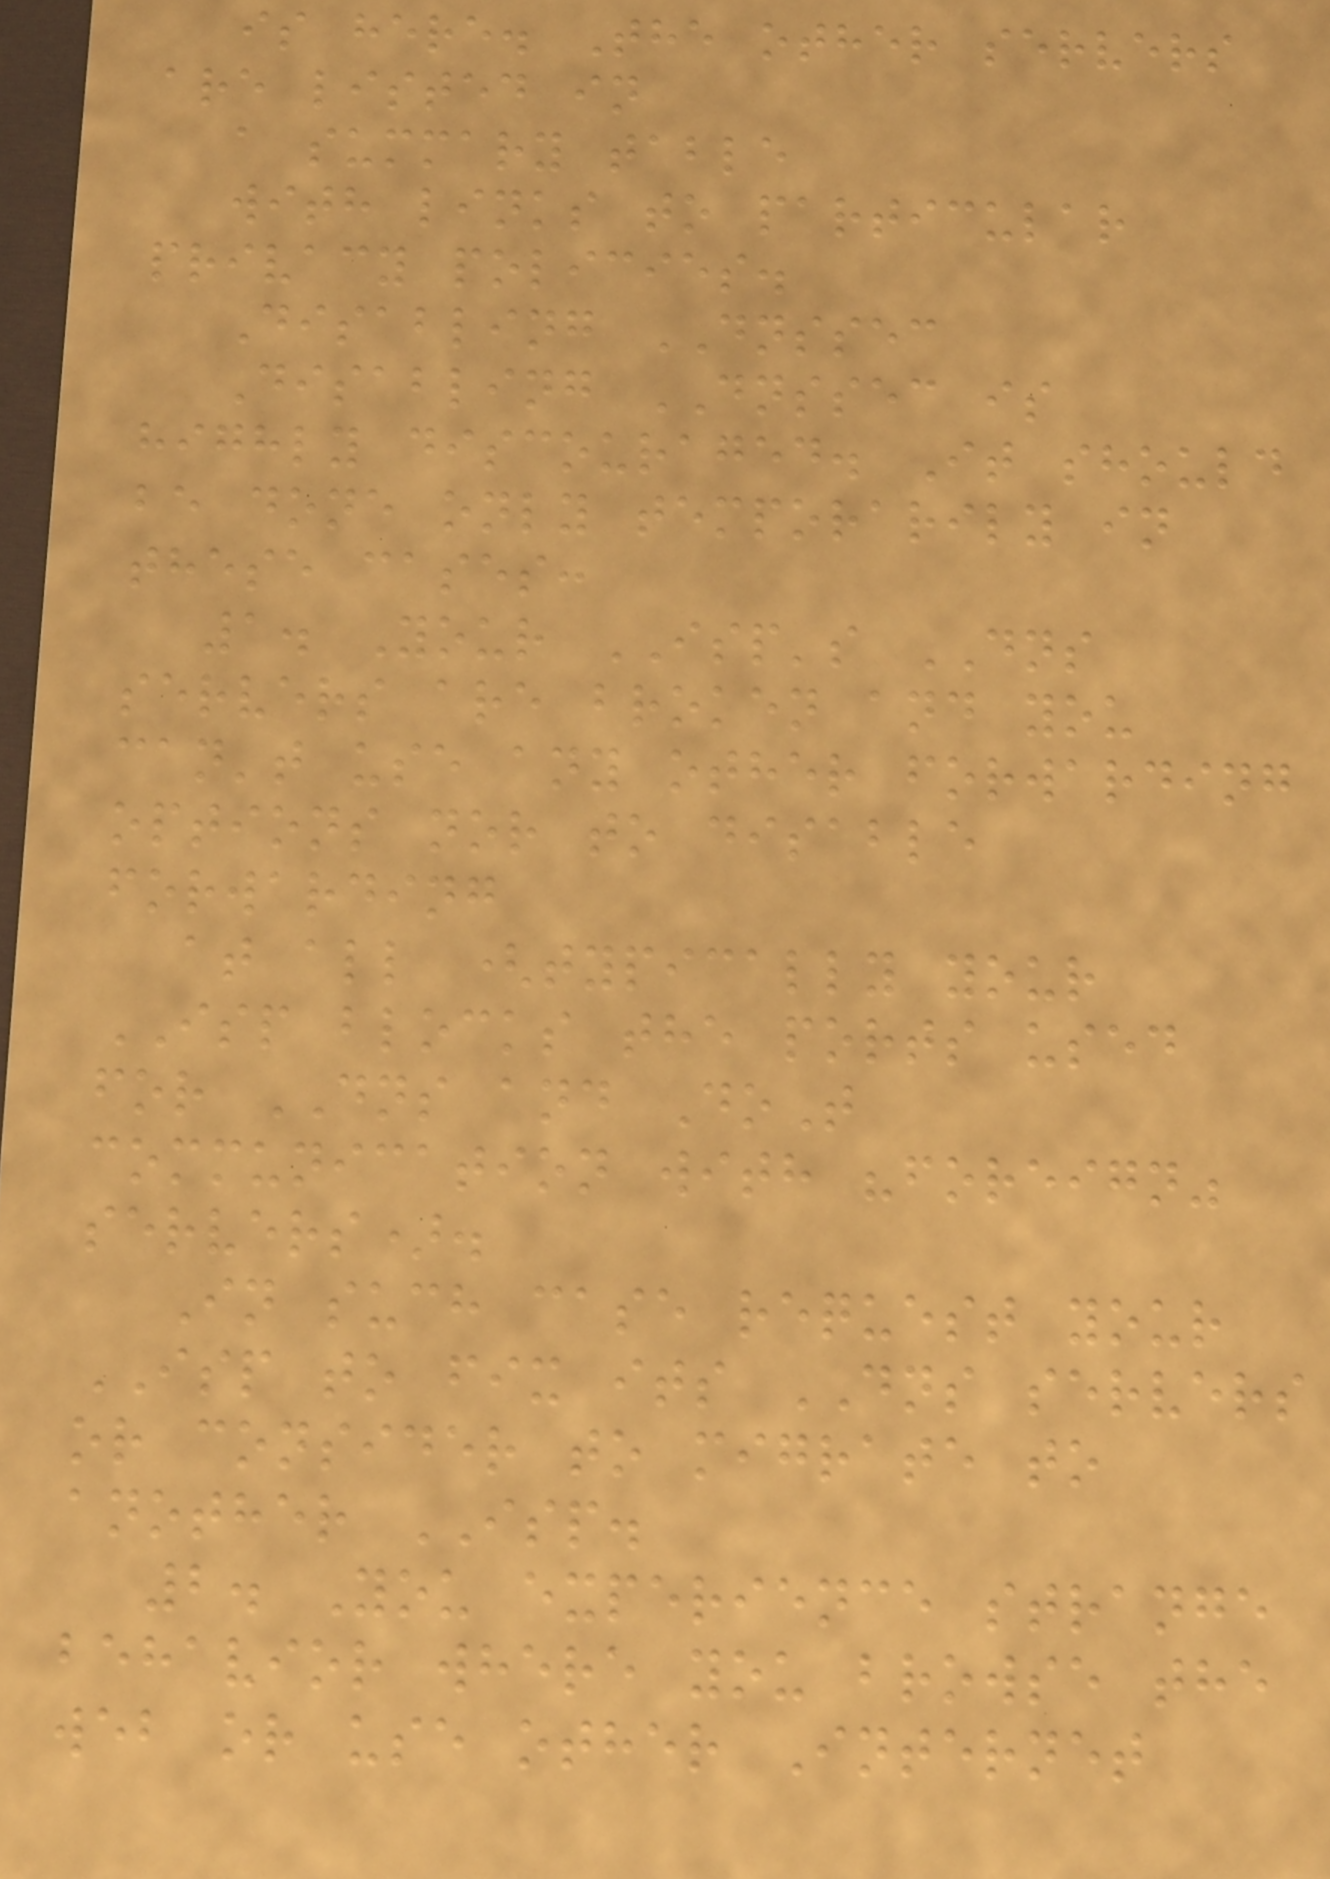is here. The other servers
are listed in
a summary table
with links to particular
privacy policies.
Disabling DNSSEC
Disabling DNSSEC is
highly discouraged. It should
be done only temporarily in
these cases:
1. Your ISP's DNS
servers are broken and you
can't use any other forwarding
options nor to disable
forwarding
at all (typically your
ISP blocks the ports used
for DNS and DoT
communication with "foreign"
servers).
In such case request your
ISP to fix its DNS servers
or consider to migrate to
another ISP.
2. You experience strange
behavior where you browse the
web or use other Internet
